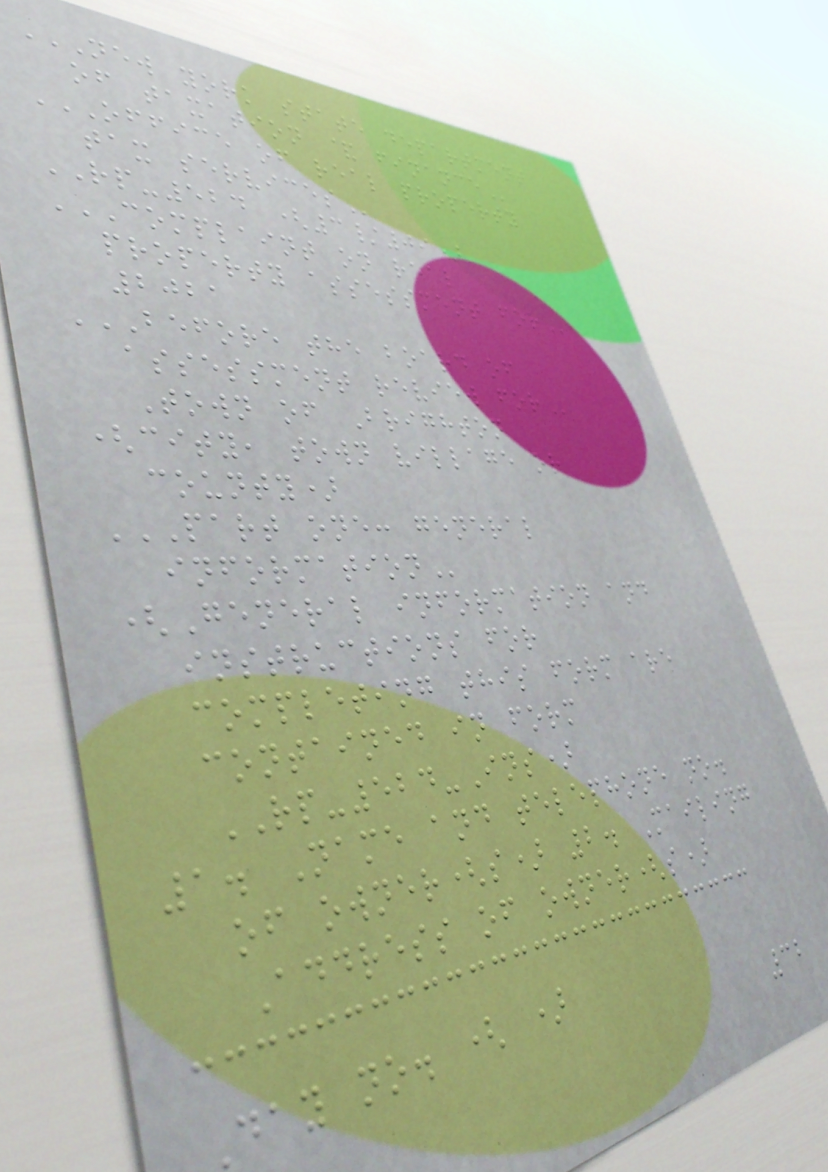NEW YORK STATE DEPARTMENT
OF TAXATION & FINANCE
OFFICE OF REAL PROPERTY
TAX SERVICES
RP-524 (3/09)
COMPLAINT ON REAL
PROPERTY ASSESSMENT FOR
2021
BEFORE THE BOARD OF
ASSESSMENT REVIEW FOR
Town of Brighton
(city, town village or
county)
PART ONE: GENERAL
INFORMATION
(General information and
instructions for
completing this form are
contained in form
RP-524-Ins)
1. Name and telephone no.
of owner(s) 2. Mailing
Address of owner(s)
Day no. ( )
32
